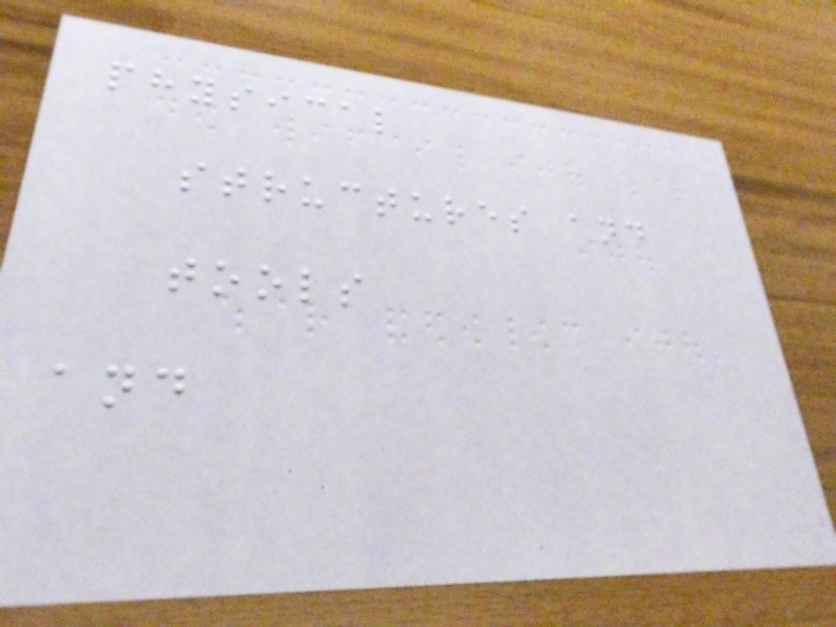physical
structures and
tools
and
